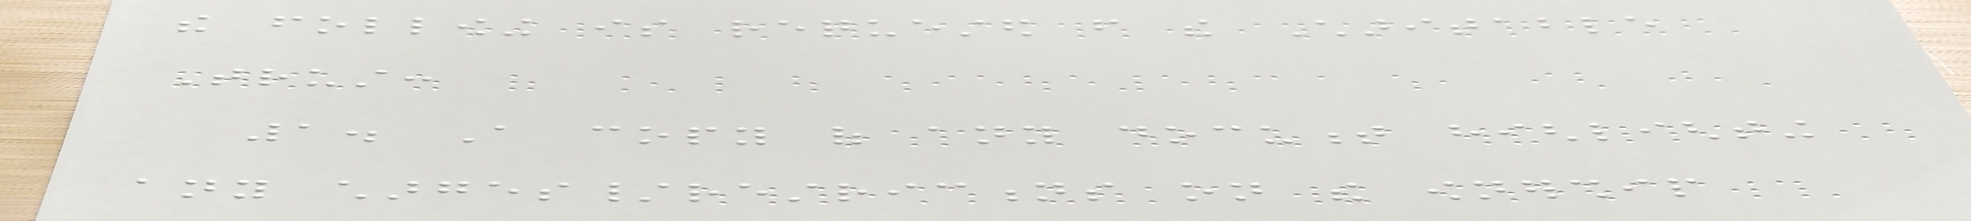the following is requested from the Charitable
Trust:
1. A copy of any document highlighting
any charges/restrictions on the ownership
